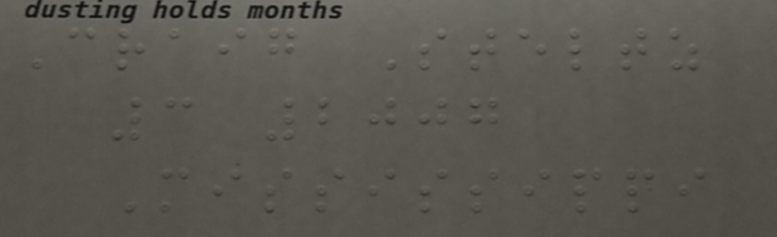Craig Steltz
3 2007
Mississippi
